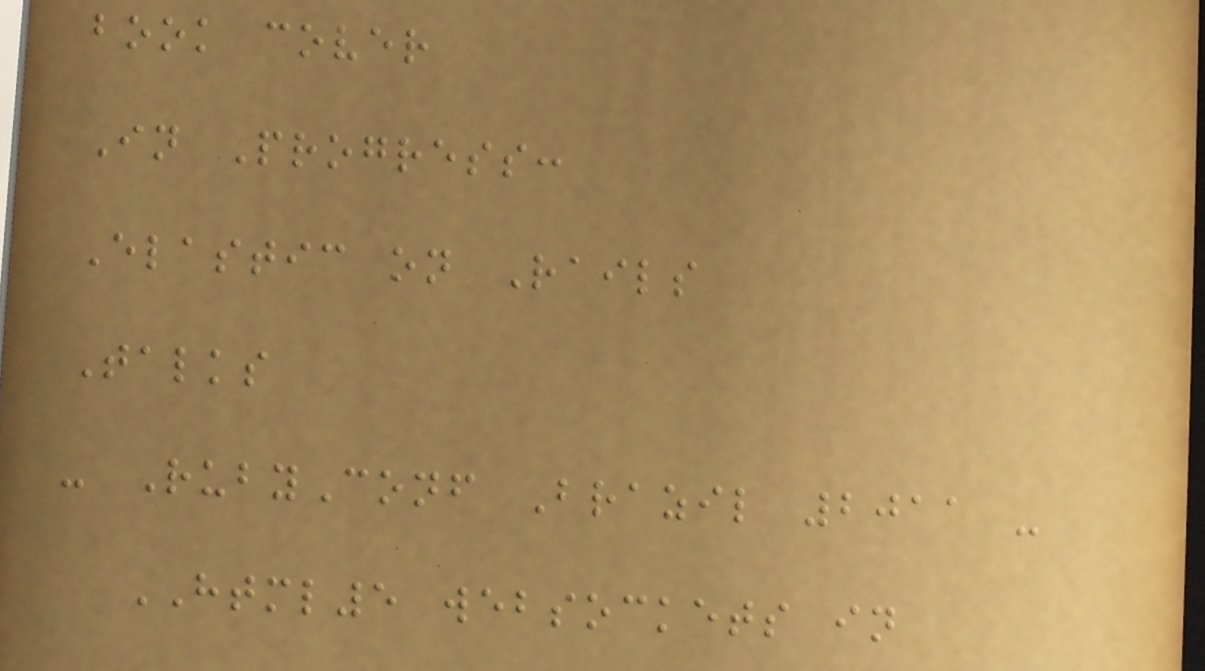book cover
In Progress:
Elastic on Rails
Talks
- RubyConf Brazil 2011 -
HTML5 websockets in
